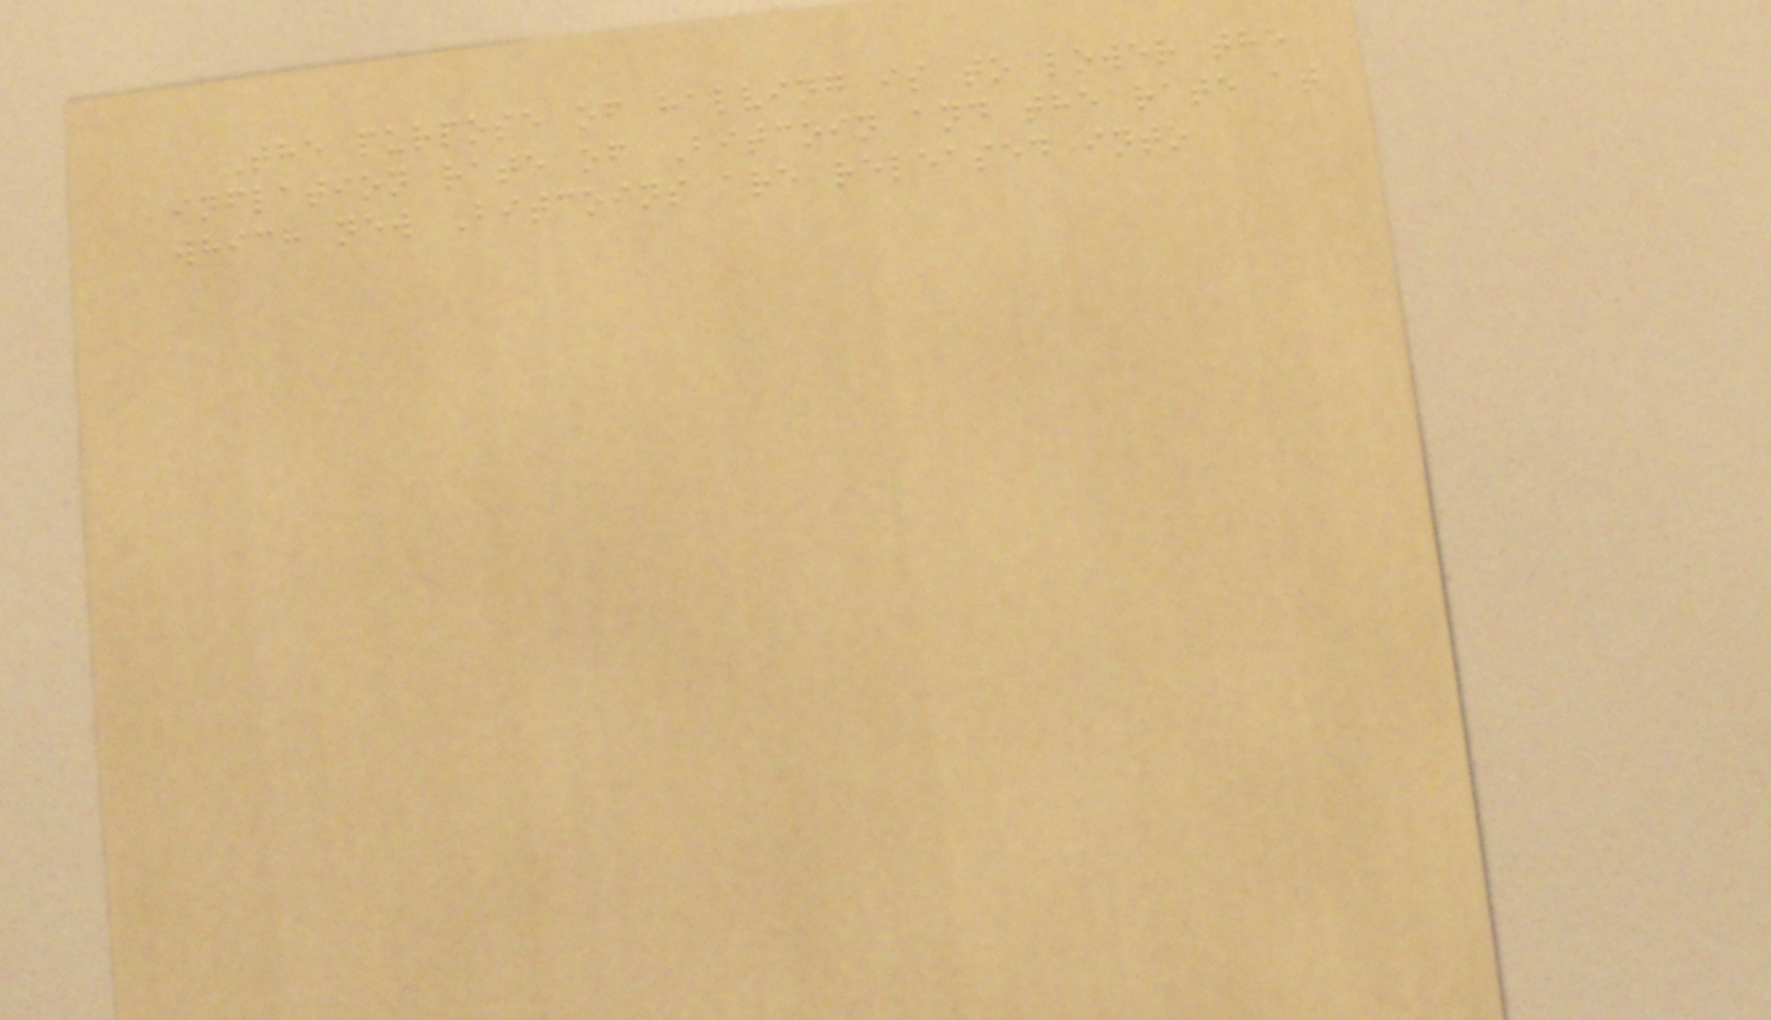The purpose of halving is to lower the
inflation rate of Bitcoin and the rate at
which new Bitcoins are released into
